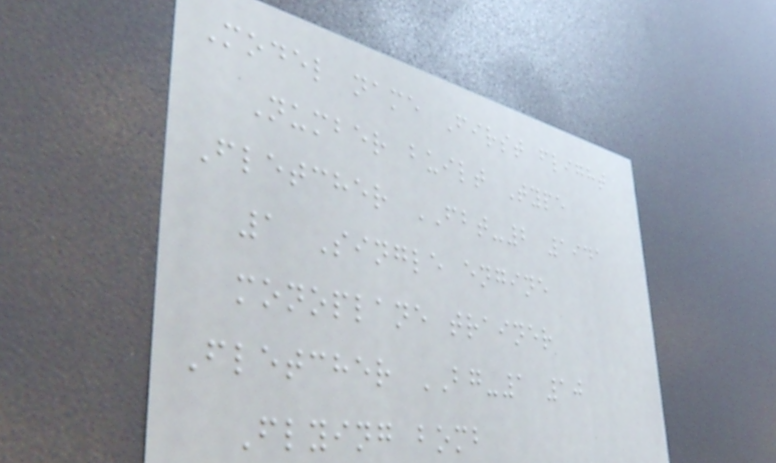Model name First flight
Number built Type
Fletcher FBT-2 1941
1 Single engine
monoplane trainer
Fletcher BG-1 10
Flying bomb
